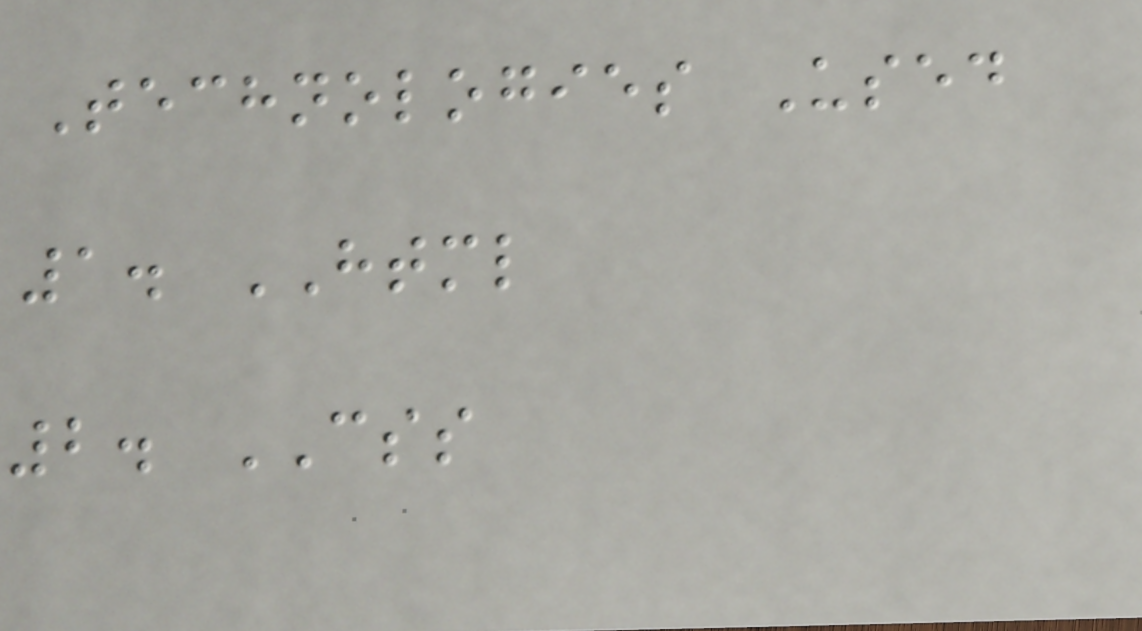Technologies Used
1. HTML
2. CSS
